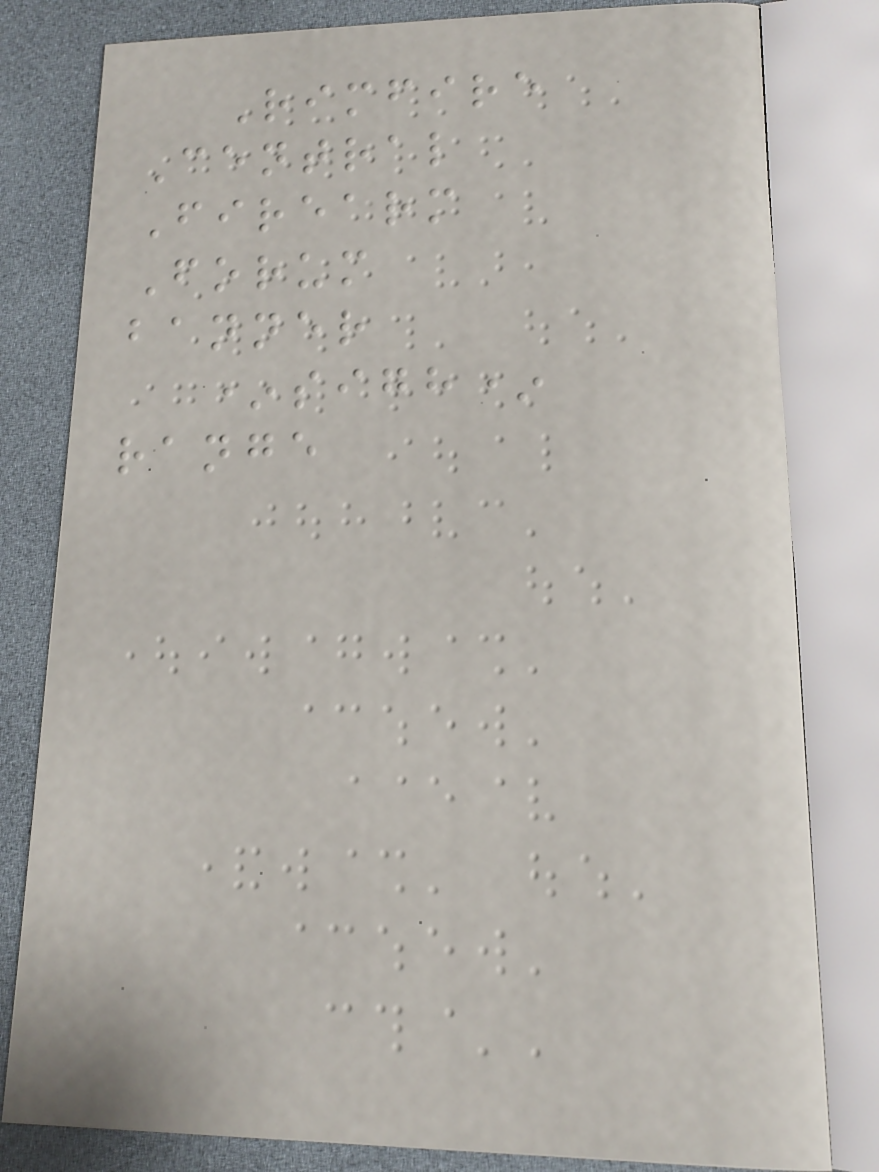Rimfire
Central
Firearm
Forum
banner
*sigh*
range
